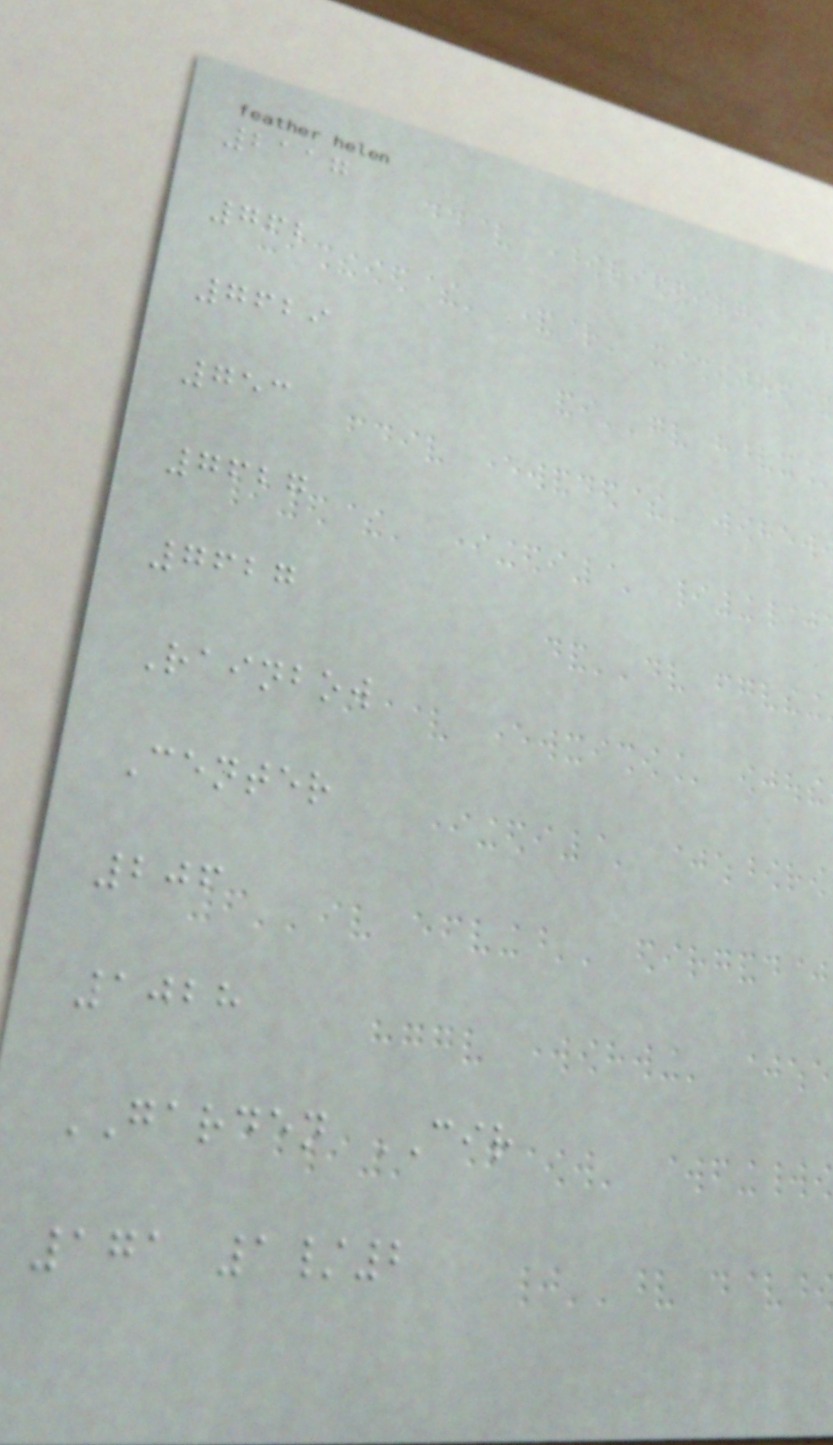2117
762
7629
753
7627
7627
Rainbow
Center
206
1028
GARDEN CIR
171 1/2
